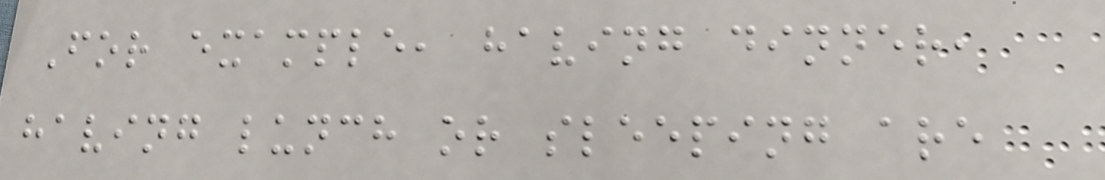For example, having dinner,
having lunch or sleeping are
